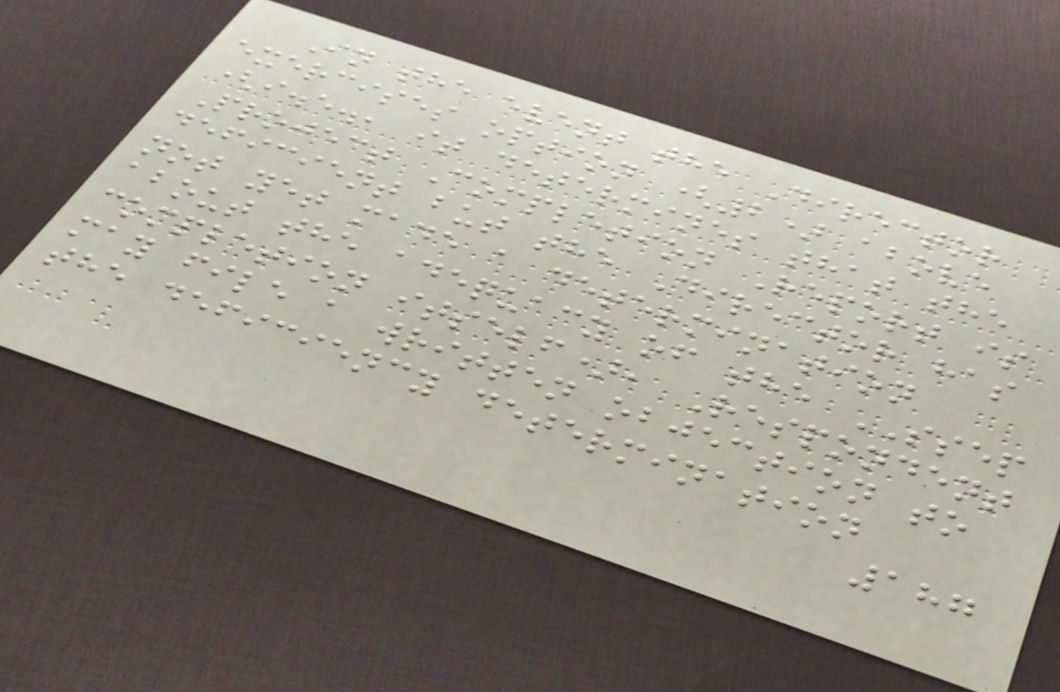In the event the Director
exercises option (2) above
(i.e., it determines that the
Project Completion Report is
deficient but the Director has
not yet made a determination
about the adequacy of the SSEP
completion itself), Respondent
may file a written objection to
the deficiency determination
187
